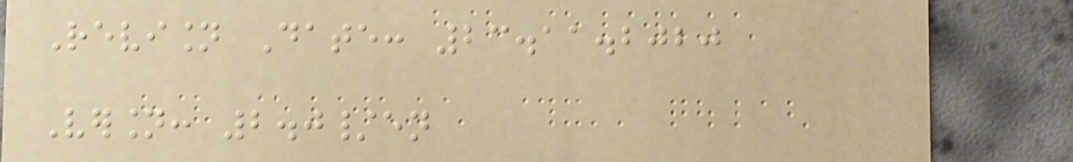Revision Date: 23.11.2020
Version: 2.0/en
